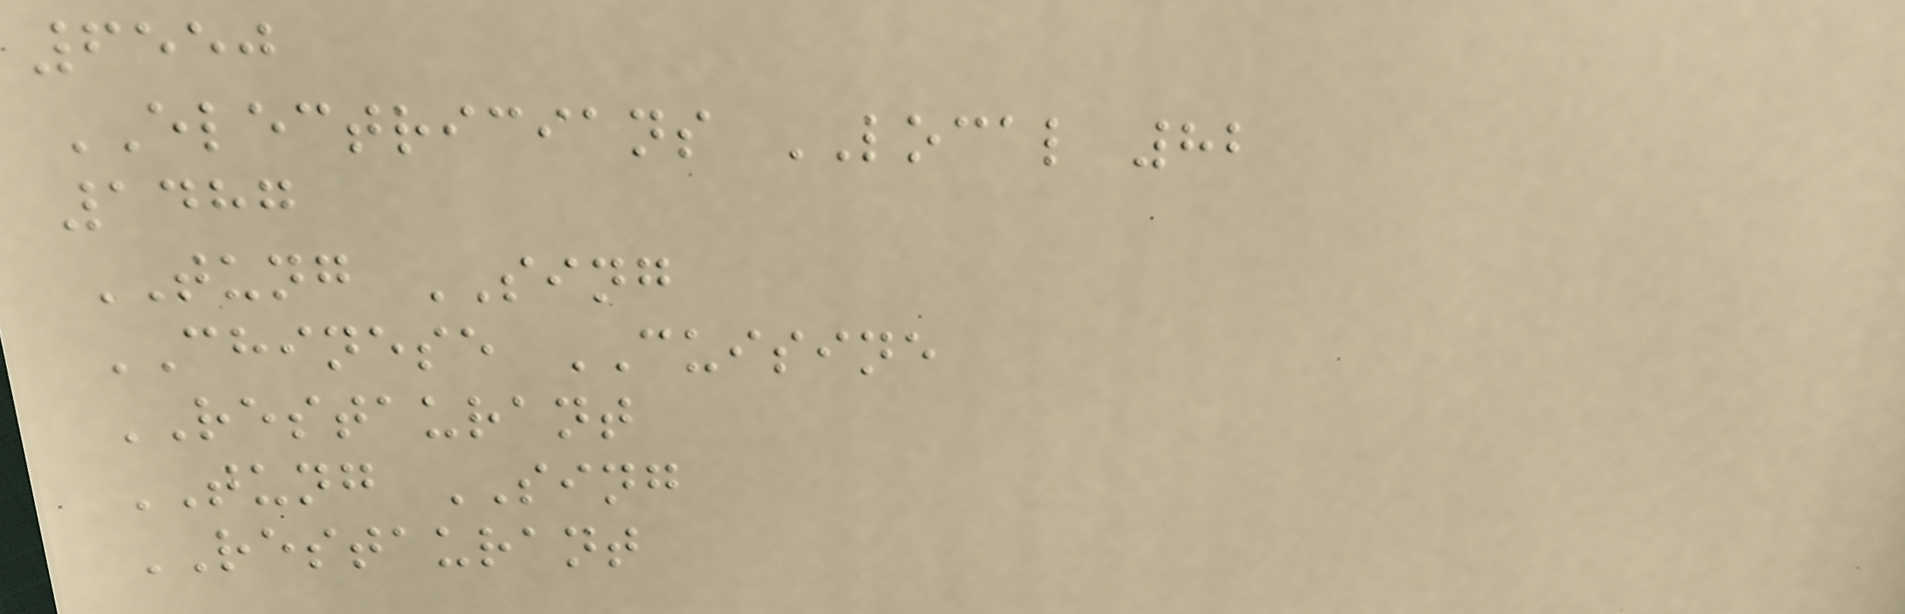6550
ELECTRICIANS LOCAL 82
1487
TUNG SING
CHINESE CUISINE
RESTAURANT
TUNG SING
RESTAURANT
